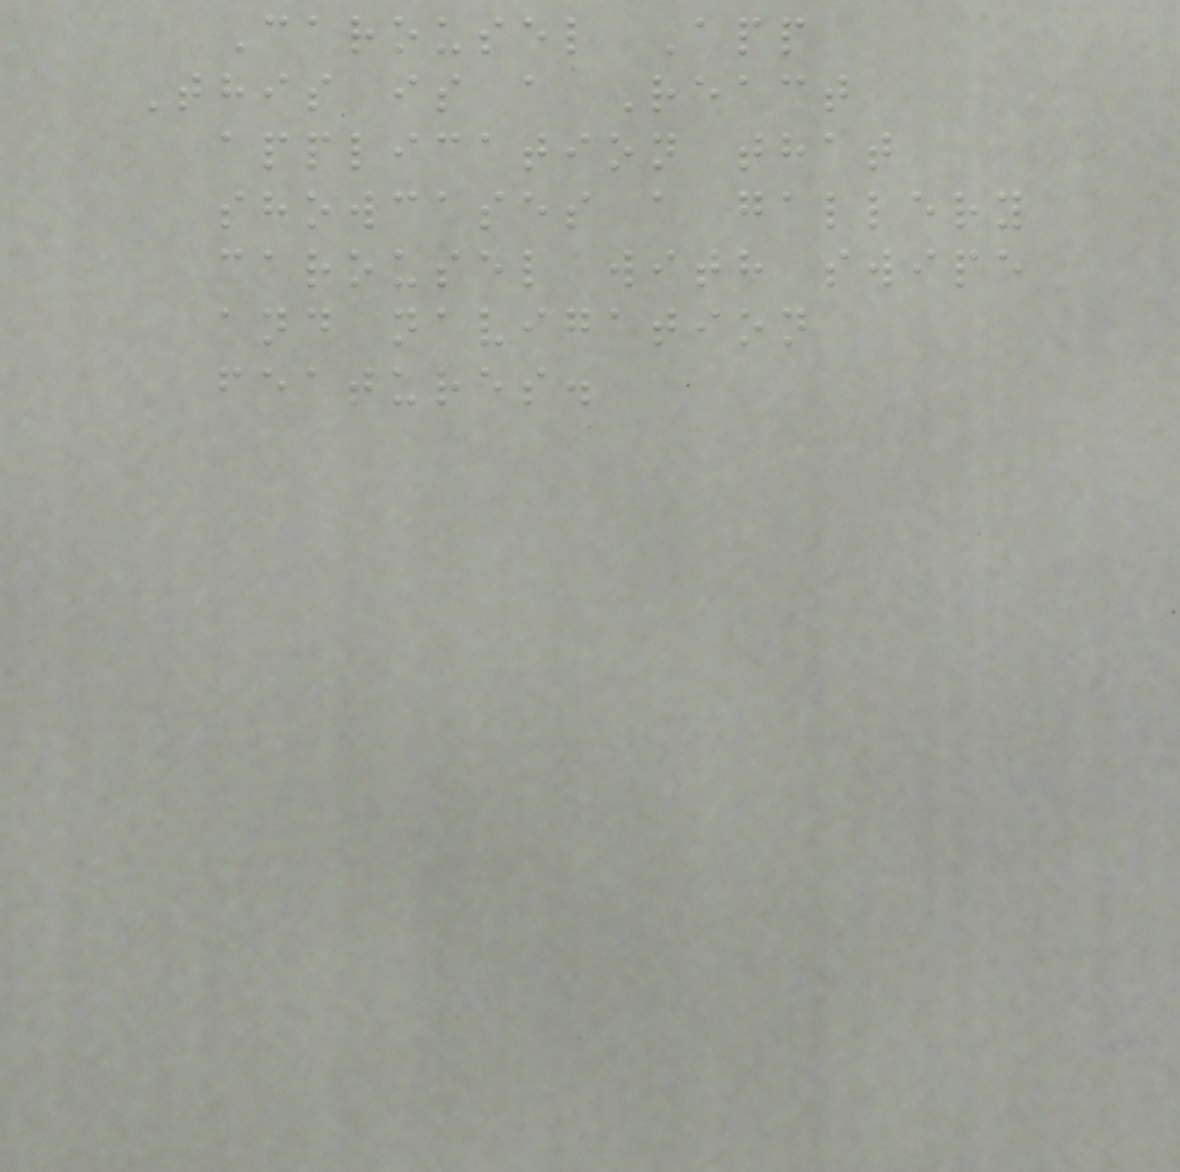Carousel App
This is a React
application that
showcases a gallery
carousel with swipe
and navigation
features.
